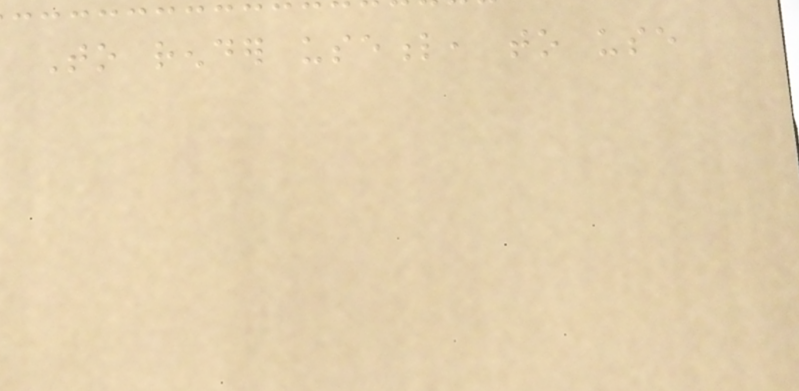To render useful, to use
